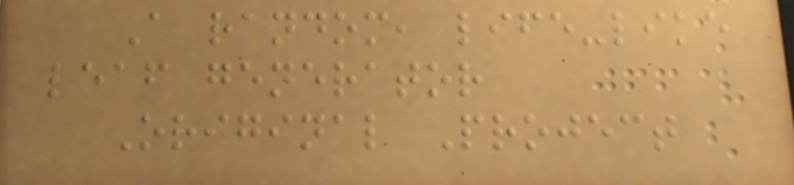A random, life-like
leaf generator
Original Project
